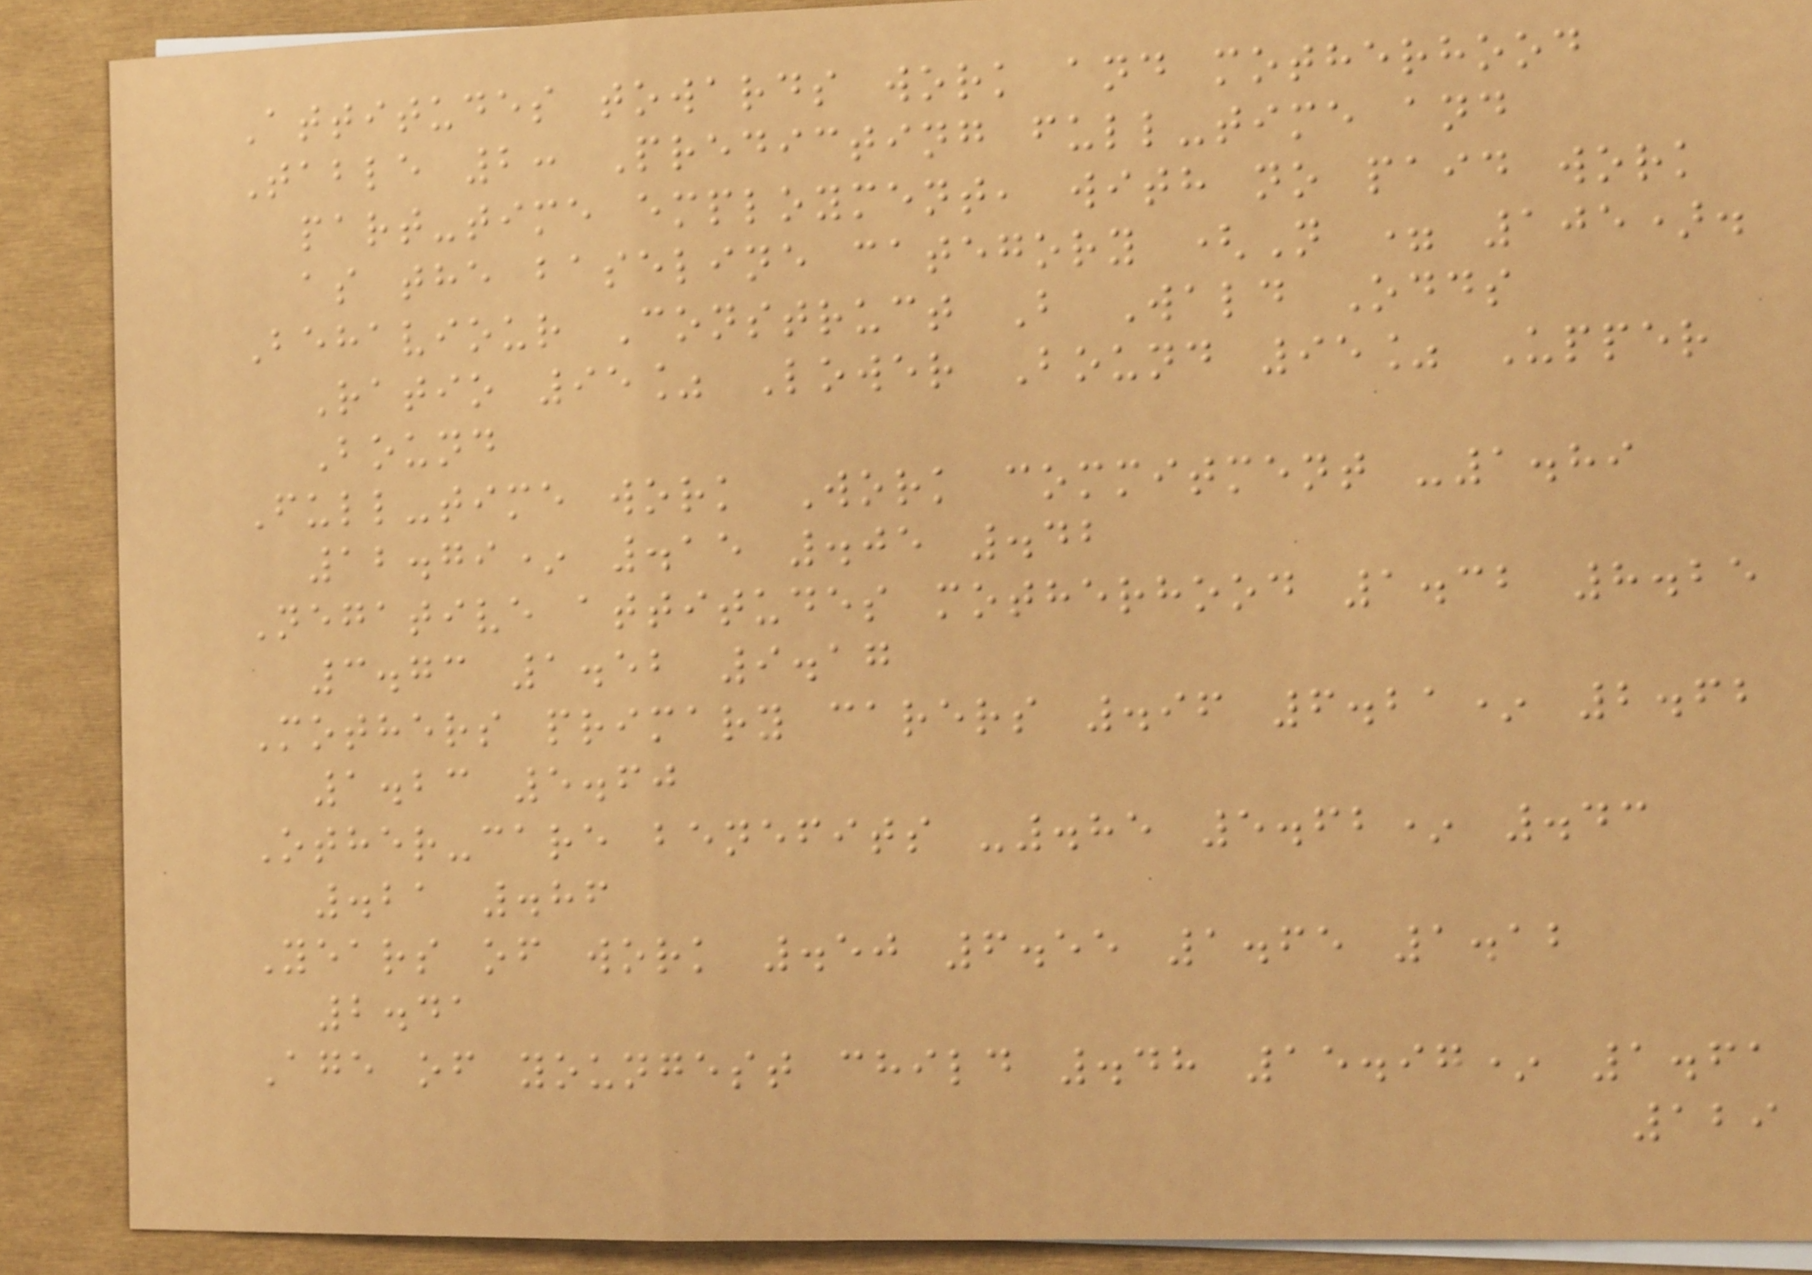Attitudes towards work and motherhood
Table 2: Predicting full-time and
part-time employment, with no paid work
as the baseline category (N = 105).
Behaviour Construct B Wald Odds
Ratio 95% Lower Bound 95% Upper
Bound
Full-time work Work commitment -1.89
12.79* .15 .05 .42
Negative attitudes motherhood 1.32 8.25
3.73 1.52 9.17
Mothers primary carers .96 6.21* 2.62
1.23 5.60
Other-care benefits -.85 5.62* .43
.21 .86
Years of work .50 6.55 1.65 1.12
2.41
Age of youngest child .48 15.97* 1.61
129
